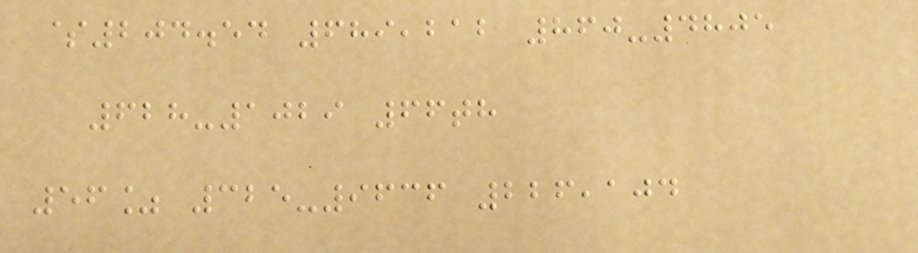$204.54 689,212 860-4805
628-1029 66th
56% 325-9636 226,104
